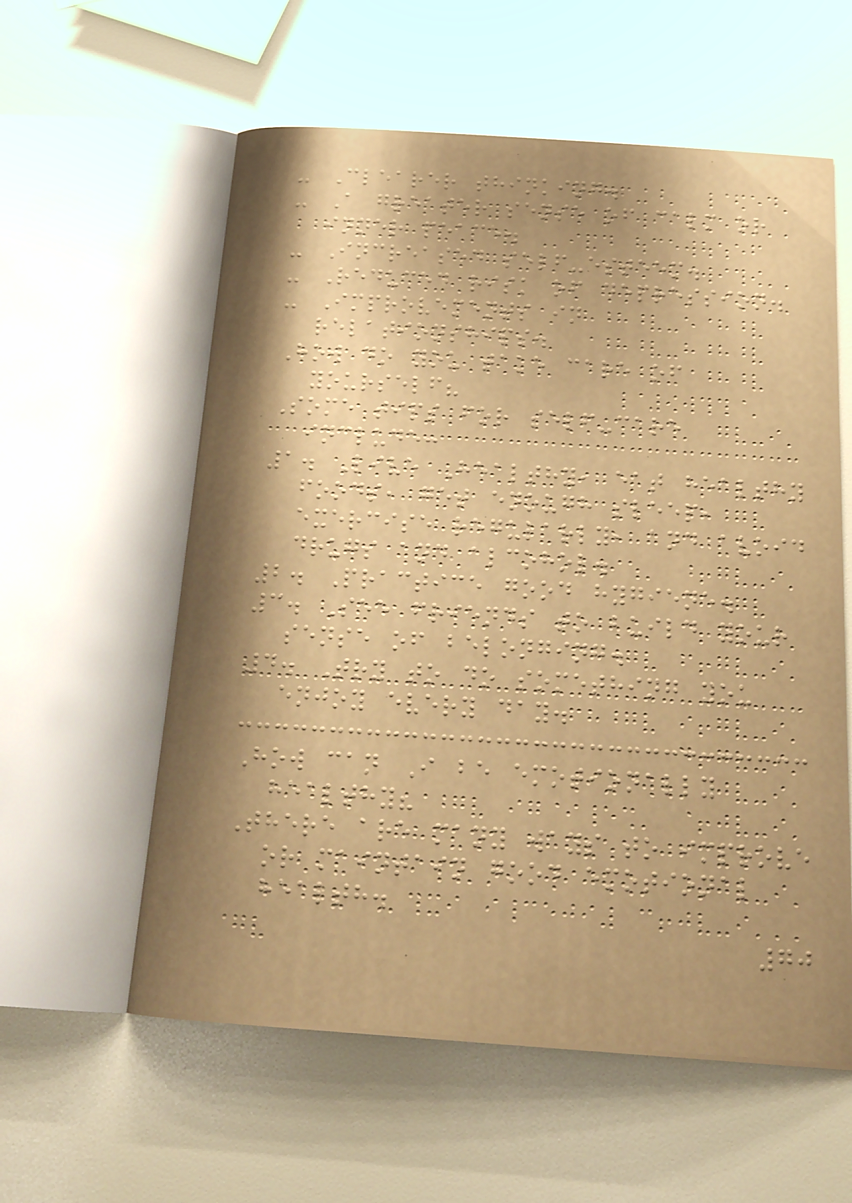- Clearer thinking.
- A greater sense of calm or
inner peace.
- Increased self-esteem.
- Reduced risk of depression.
- Improvements in
relationships.
How do you take care of
yourself?
Some tips for self-care
include:
1. Live Healthy, eat healthy
foods, get enough sleep,
exercise regularly, and avoid
drugs and alcohol.
2. Practice good hygiene.
3. See friends to build your
sense of belonging.
4. Try to do something you
enjoy every day.
How can I be emotionally
healthy?
There are many ways to improve
or maintain good emotional
health.
70
